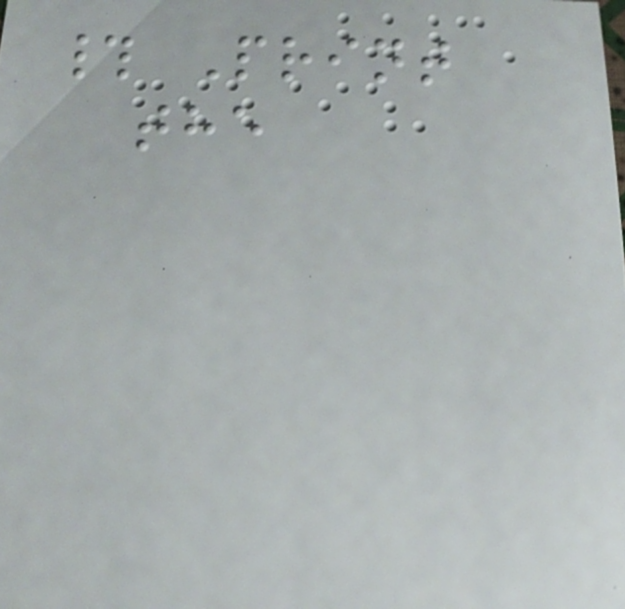# Print
the
